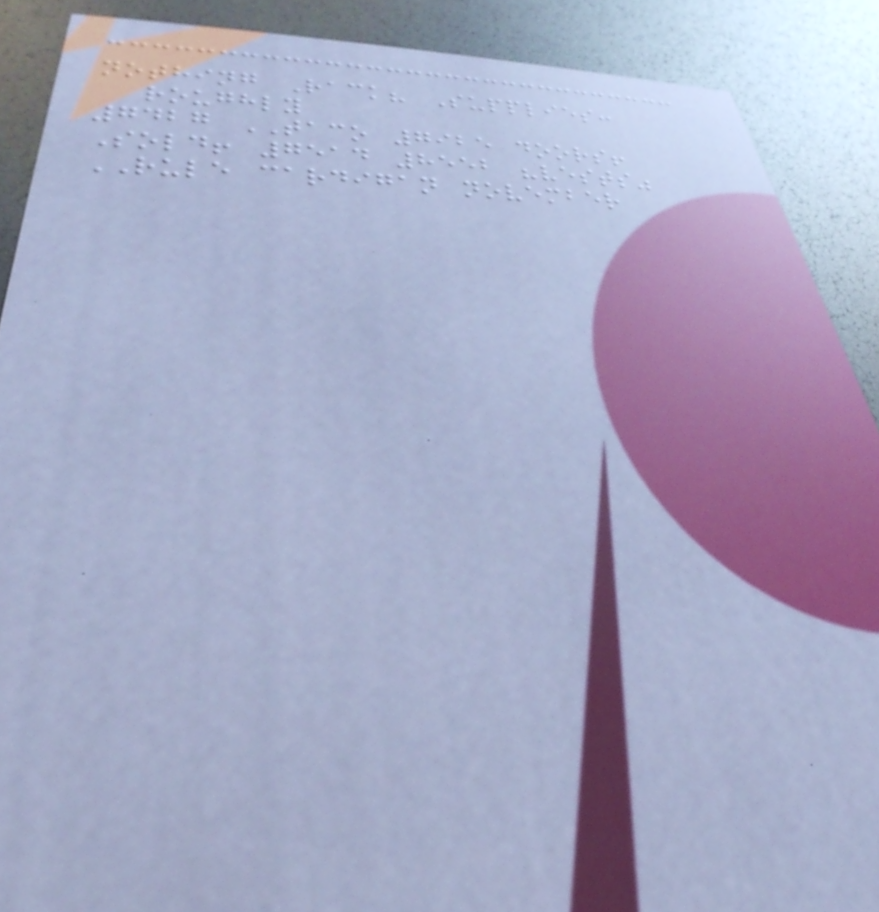nothing Rack? Supplies:
roughly
7427 TACO 7925 doors!
Sold! 7514 8552 "vests"
RULE cardigan november
